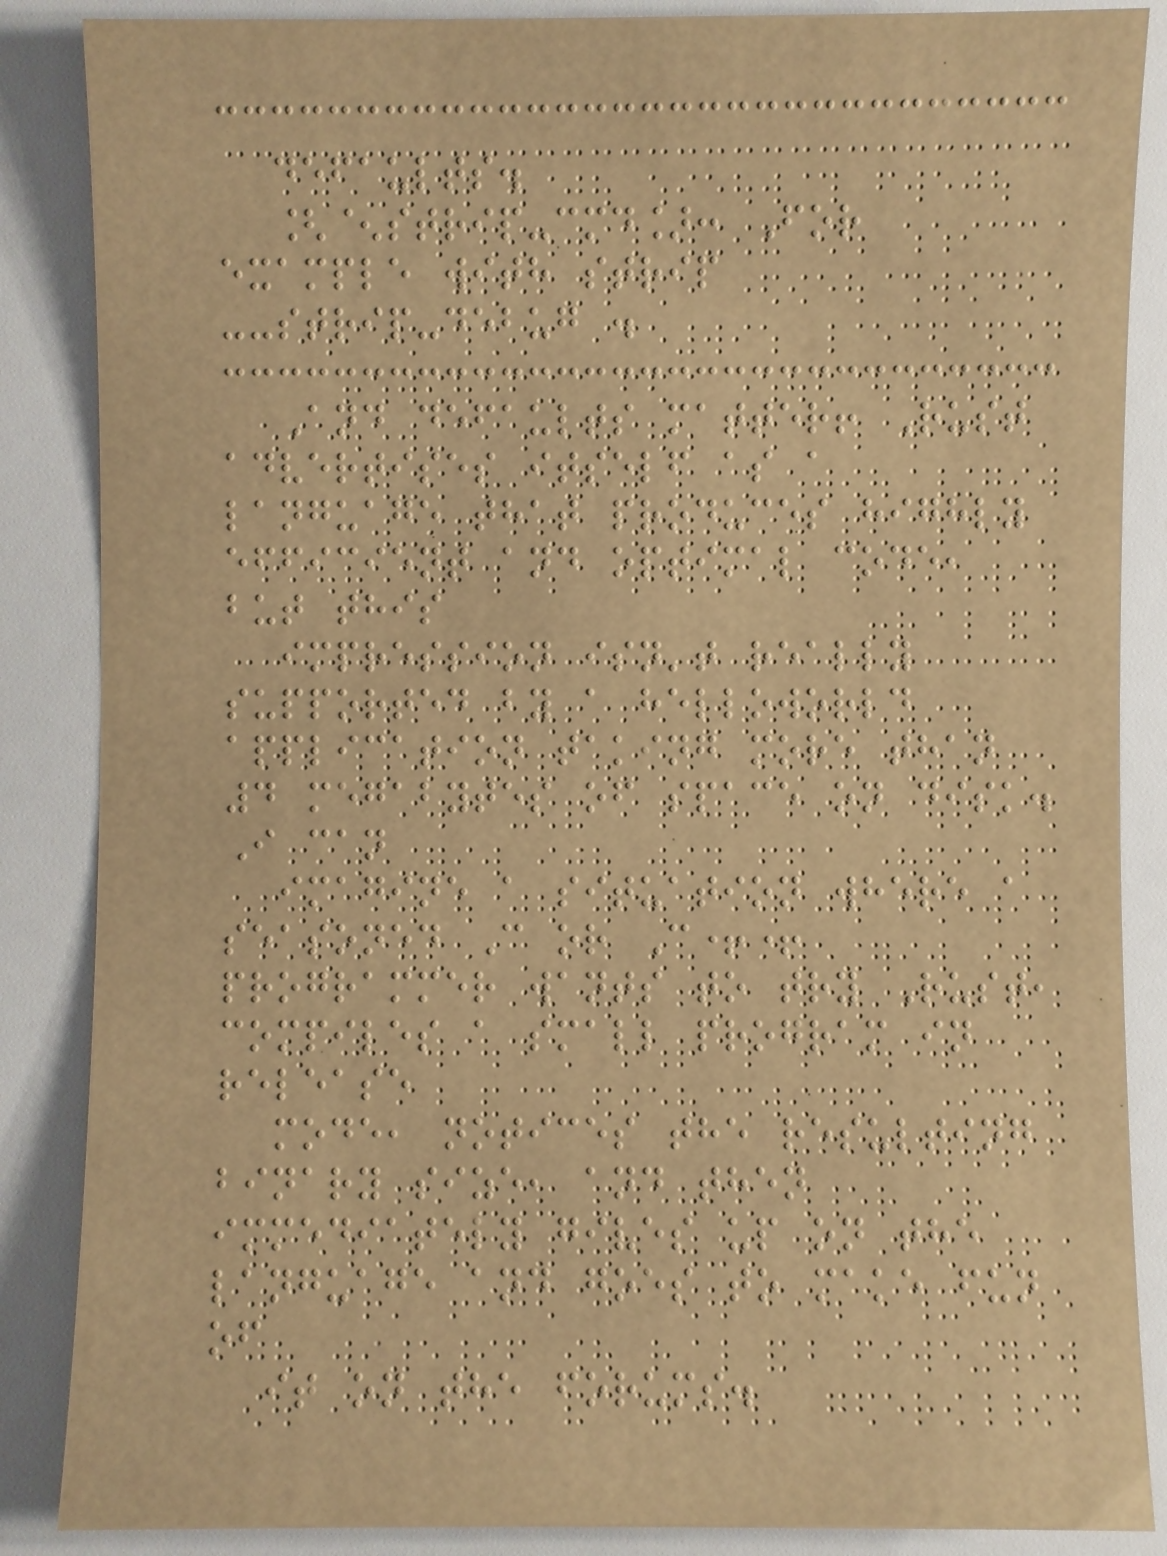defaults.
[^strip-cmd]: For
example with strip
--strip-debug .
And defaults matter! Rust
advertises itself as a
language that produces highly
efficient and optimal code,
but this
impression isn't really
supported by a helloworld
application taking more than
4 megabytes of space on disk.
I can
imagine a situation where a
seasoned C or C++
programmer wants to try Rust,
compiles a small program in
release
mode, notices the resulting
binary size, and then
immediately gives up on the
language and goes to make fun
of
it on the forums.
